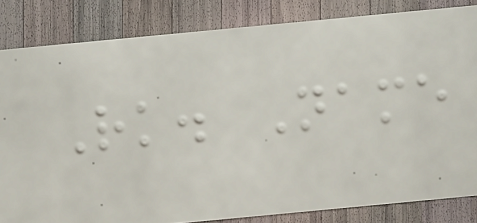Rk. Name
